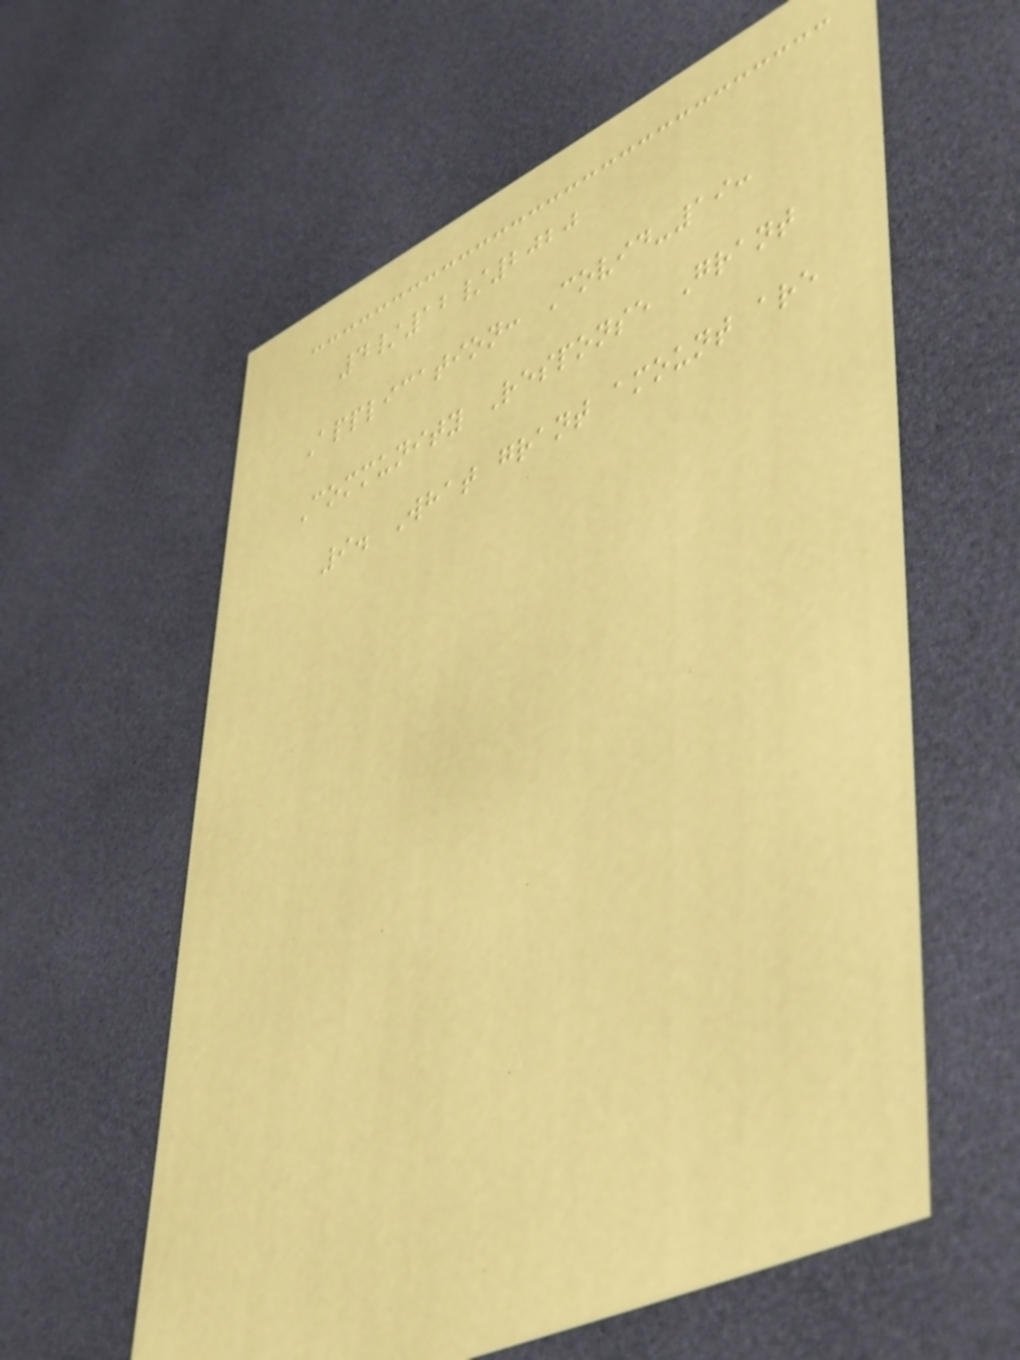4/12/2020
Application: Covid-19:
Community Response Grant
9. What grant amount are
